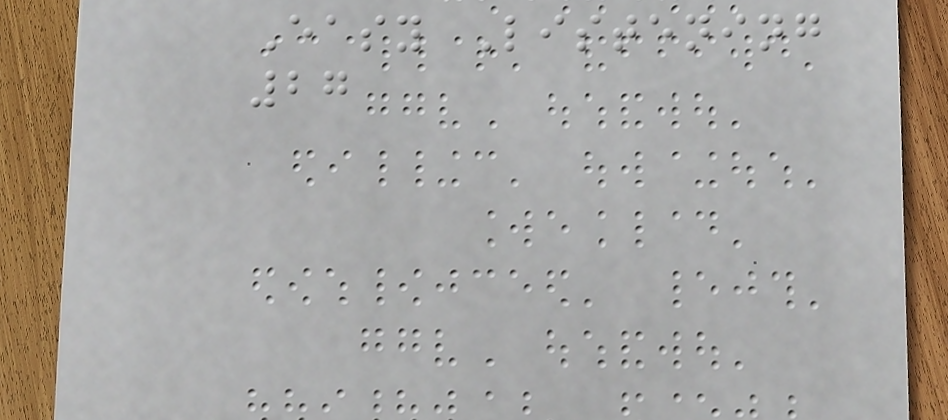Easy Listening
27
